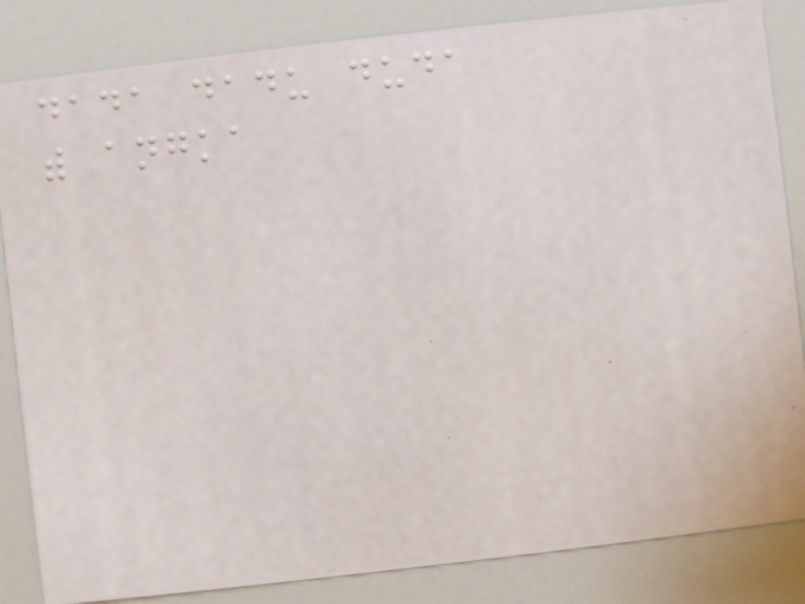dada dadu duda
with angka
